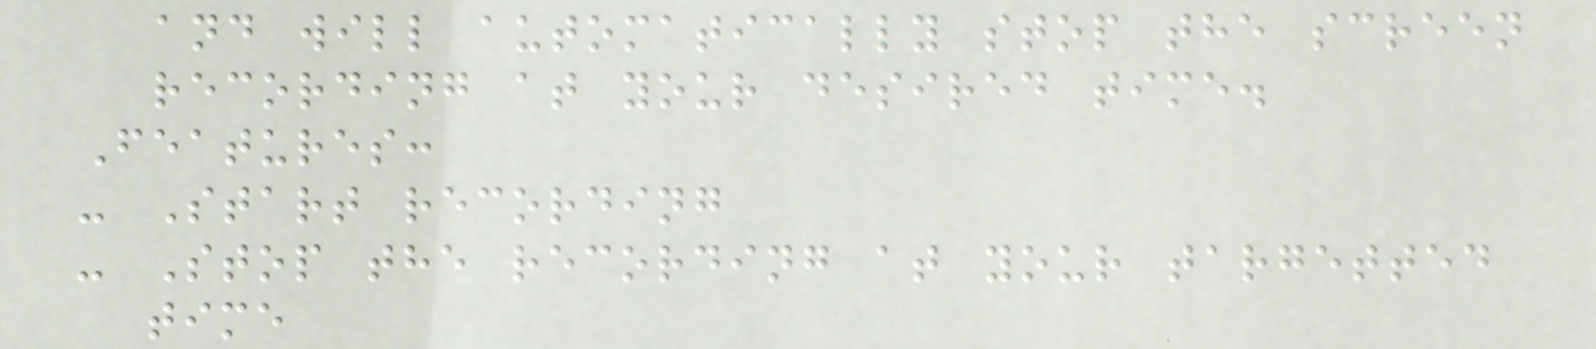and will automatically stop the screen
recording at your desired time.
Features:
- Start recording
- Stop the recording at your targetted
time
